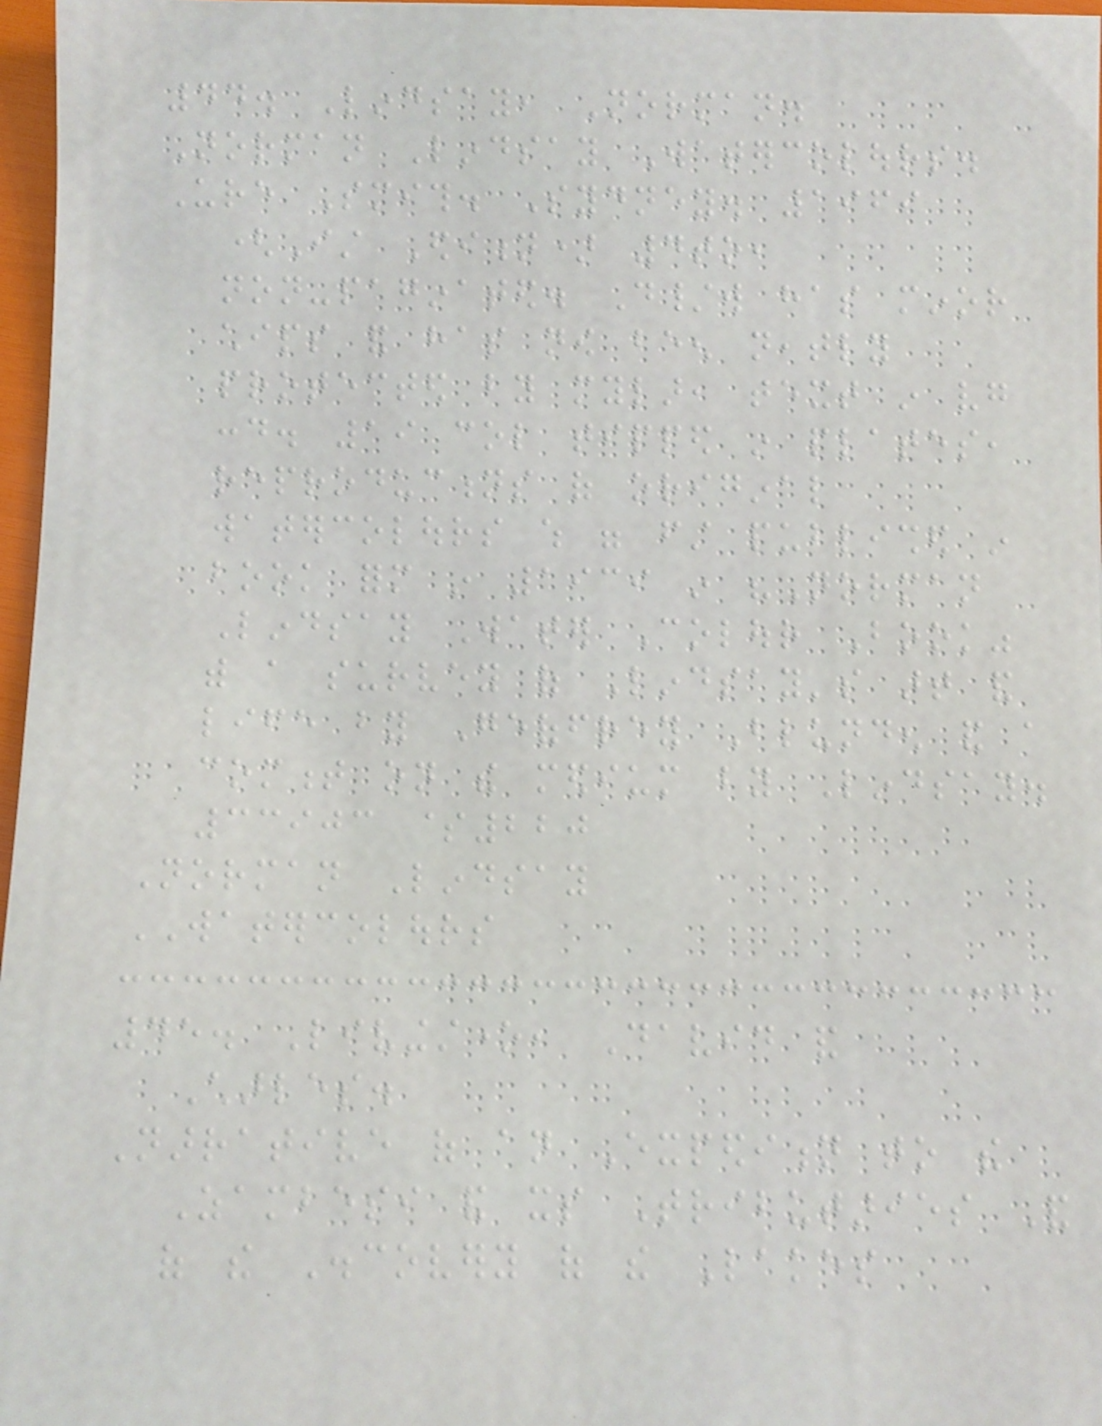44. Lindsay, Norman.
Norman Lindsay Watercolours.
Ure Smith. Sydney. 1969
(Ist Edition) 4to,
non-paginated. D/w has minor
chips and has now been neatly
protected by mylar, text in vg
cond. 19 col tipped in plates,
reproductions of original
watercolours which were first published in
book form in 1939 in "Norman
Lindsay Water Colour Book"
with a survey of Lindsay's art and
life by Geoffrey Blunden and a
comment on the medium by Lindsay.
33903 $220
Norman Lindsay
WATERCOLOURS
45. Livingstone, David and
Charles.
Narrative of an Expedition to the
Zambesi and its Tributaries And
of the Discovery of the Lakes
